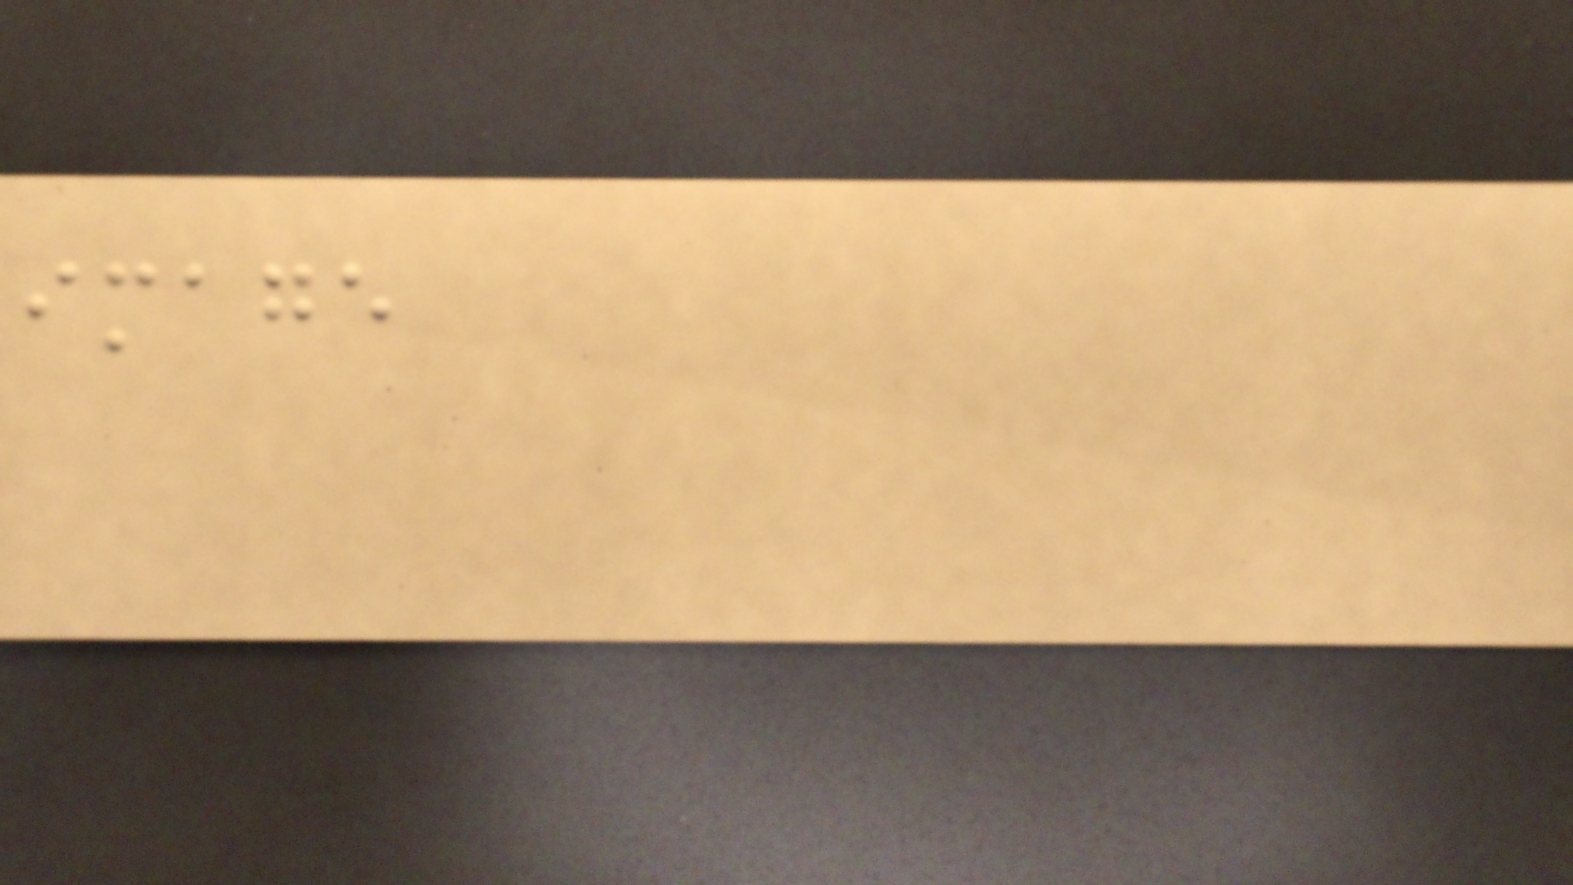image
